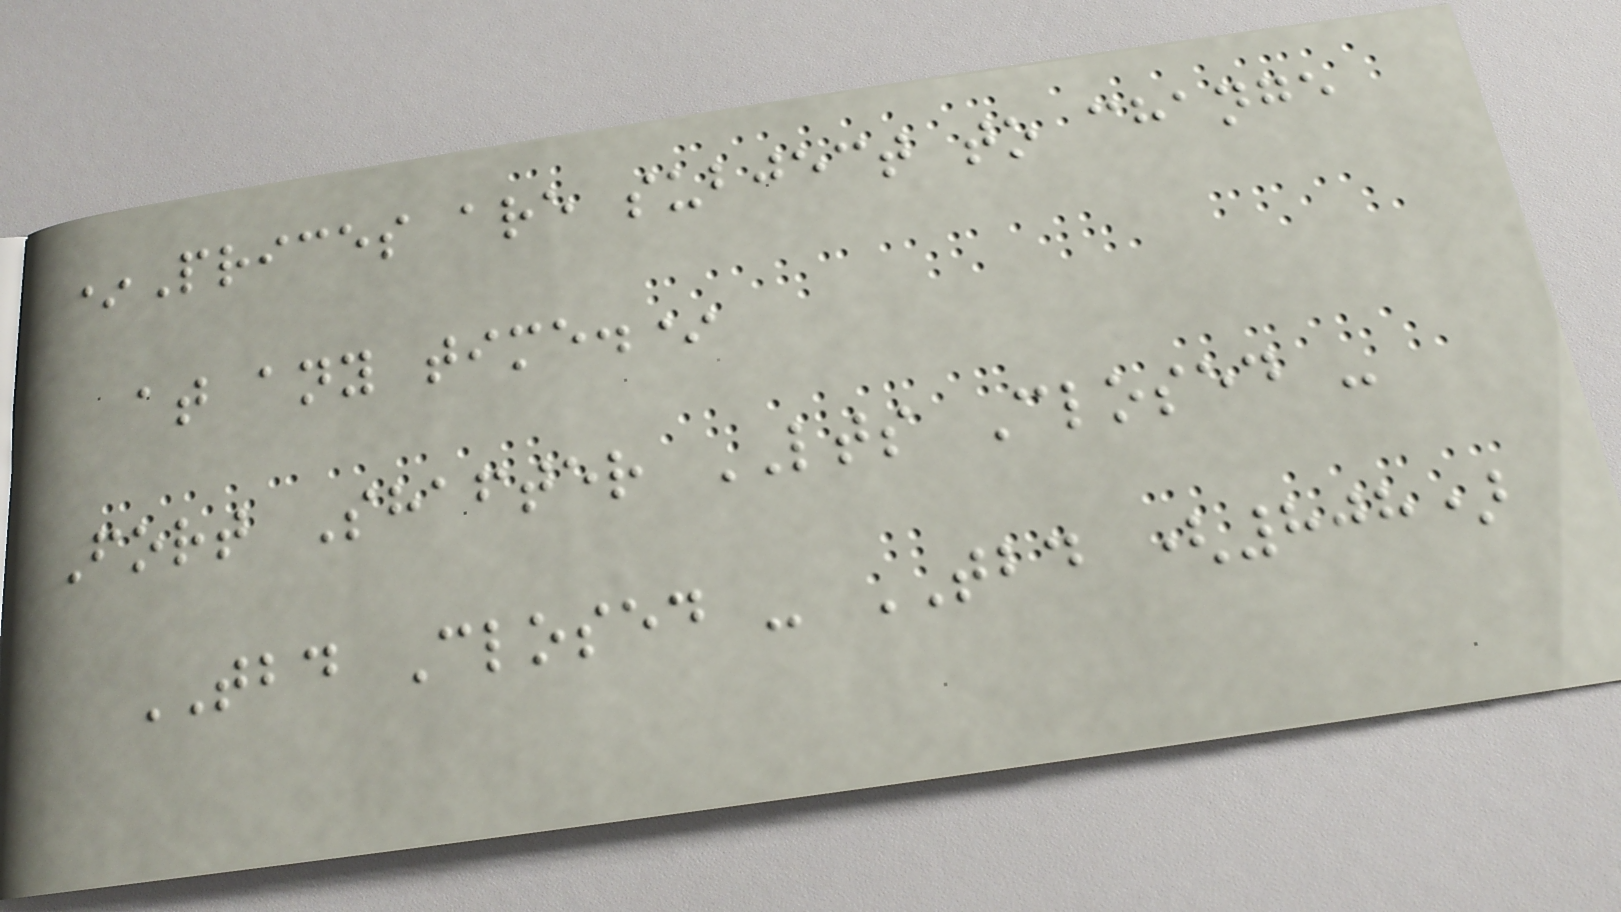*Prices are subject to change
at any time.*
Fort Shafter LTS Closed -
TBD Closed - TBD (808)
